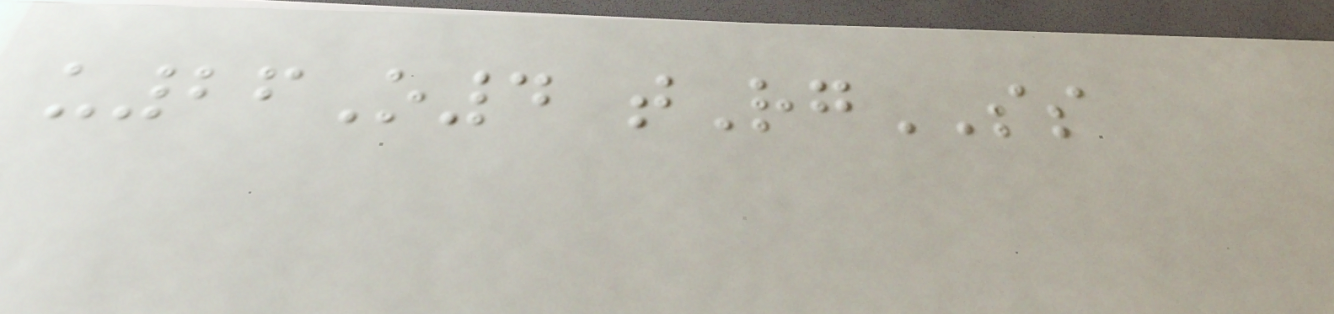u26O4 tRgSS
